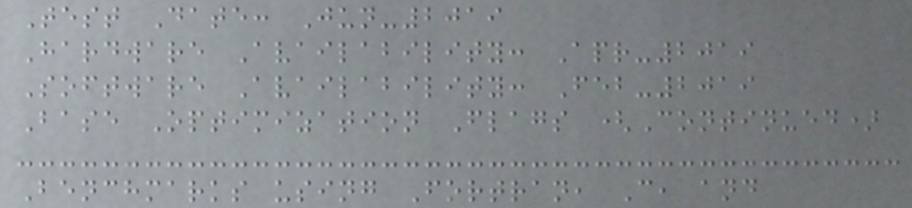Test Date: Jun-2019
Hardware Availability: Apr-2019
Software Availability: Feb-2019
Base Optimization Flags (Continued)
Benchmarks using Fortran, C, and
